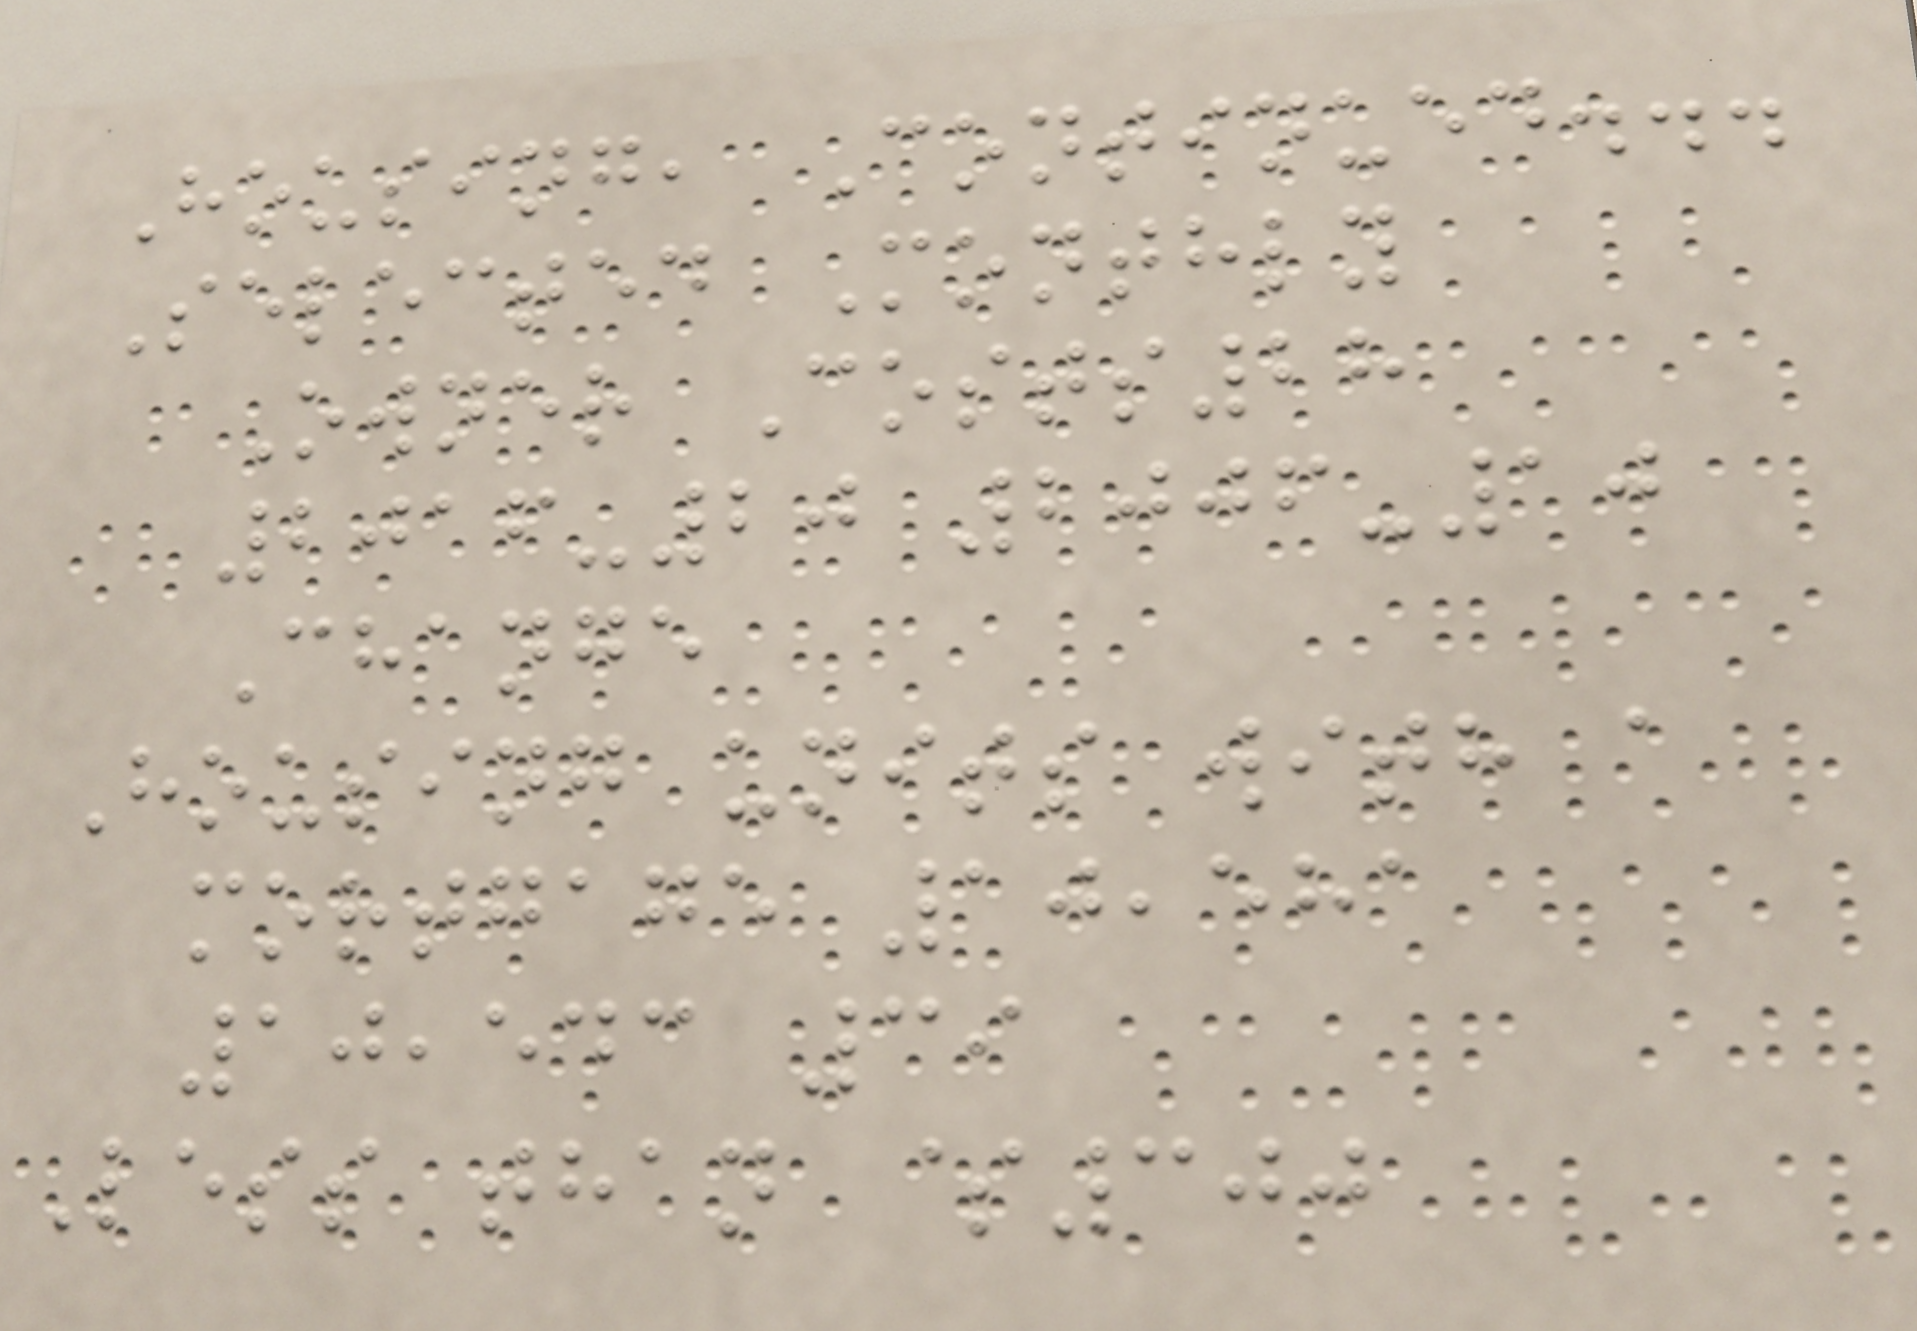Housing, Continued...
Selected Monthly
Owner Costs28
2016-20 2006-10
Change
Housing units with a
mortgage 10,581
10,543 39
Less than $300
